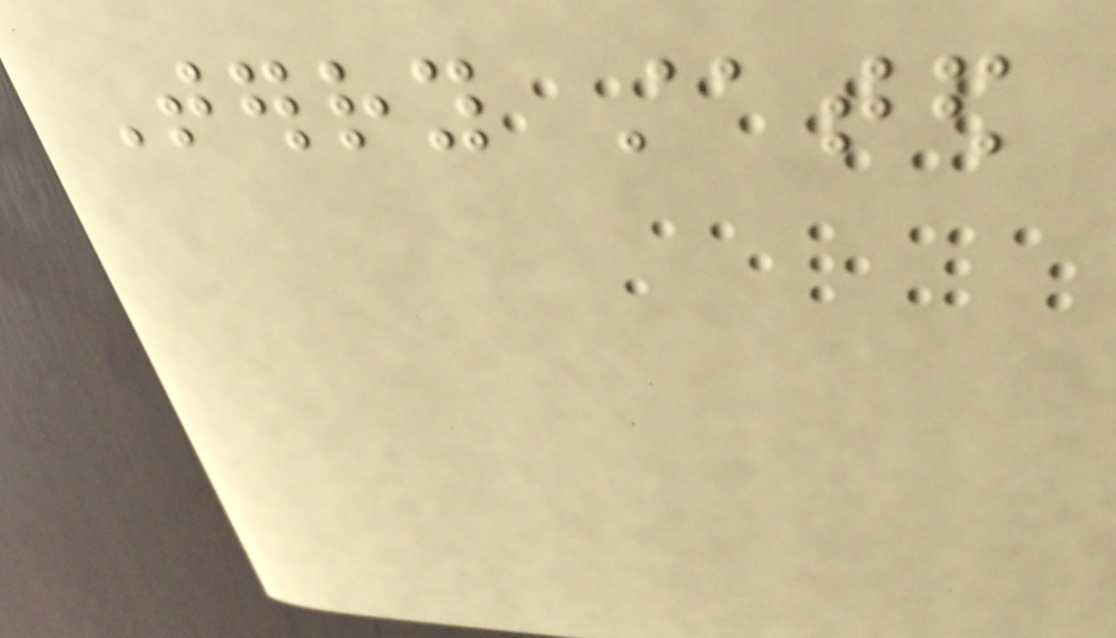Terry stated
